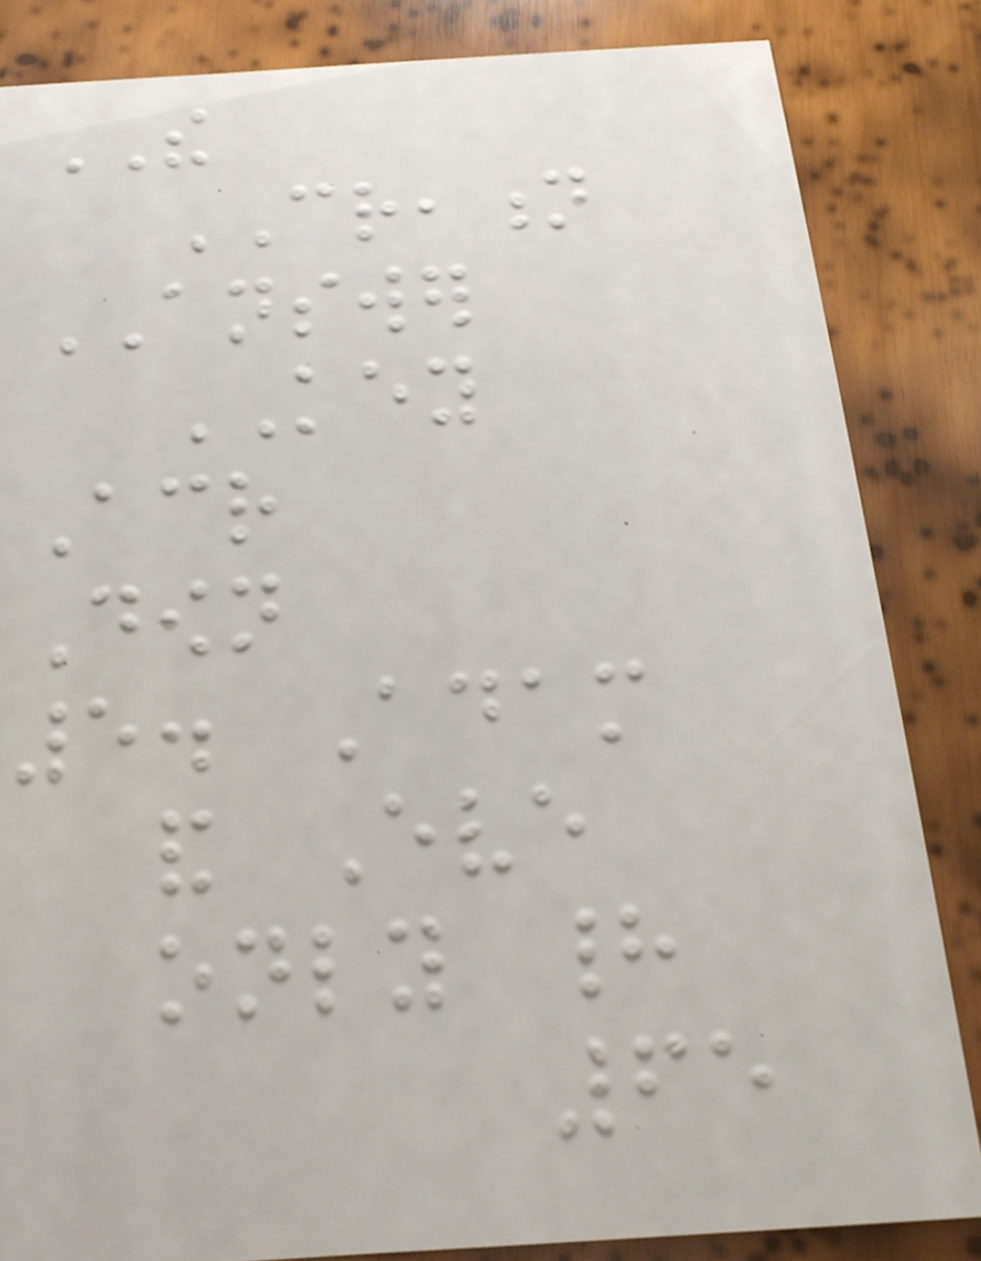THE
CREATION
ANSWER
KEY
Across
Down
5. Adam
and Eve
only had
65
